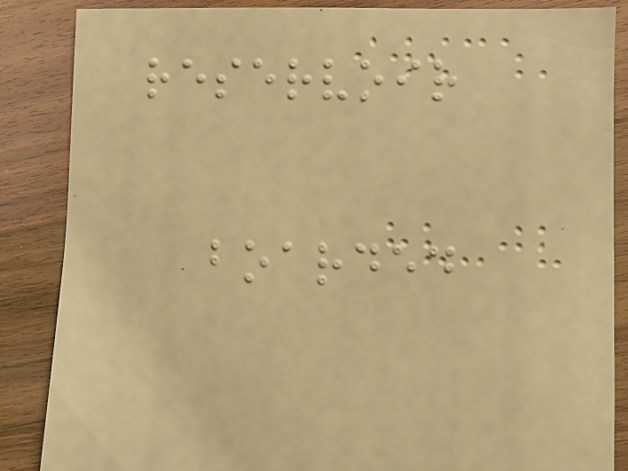reservoir
boarded
